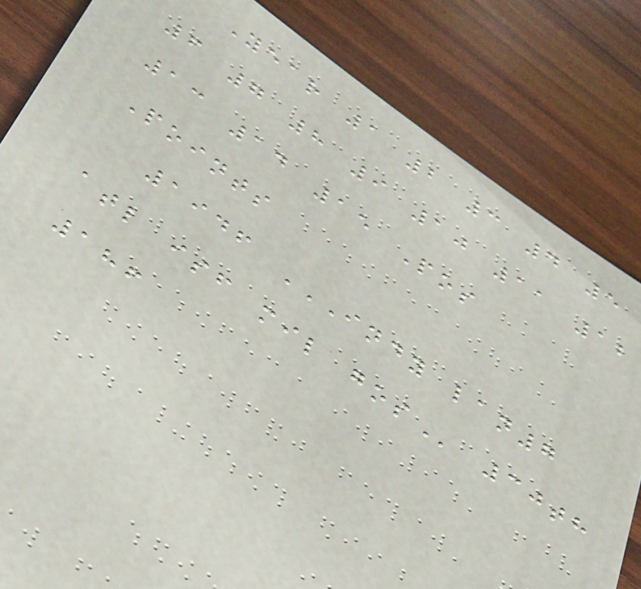Year 1 2 3 4 5
6 7 8 9 10 11 12
13 14 15 Pos
Points
1946 INDY LAN7
ATL ISF MIL GOS 30th
186
